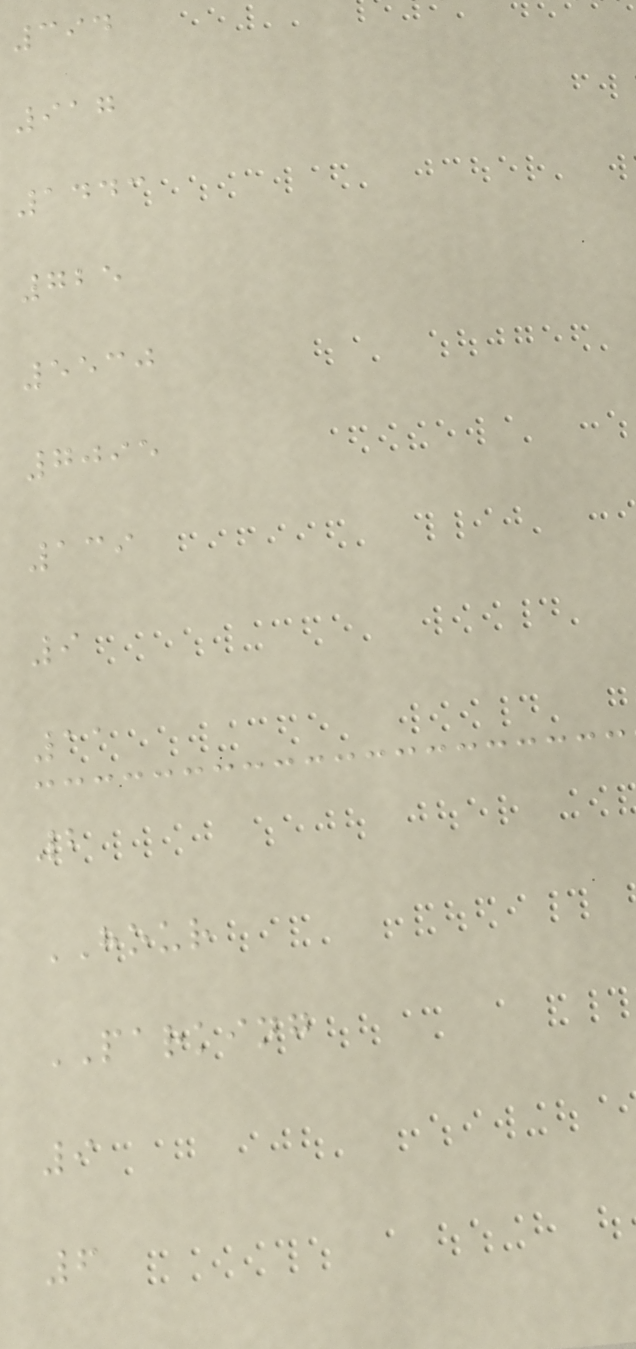394
917
1443
725
5530
7095
139
9
11
2
HOUR
PARKING
9
6
